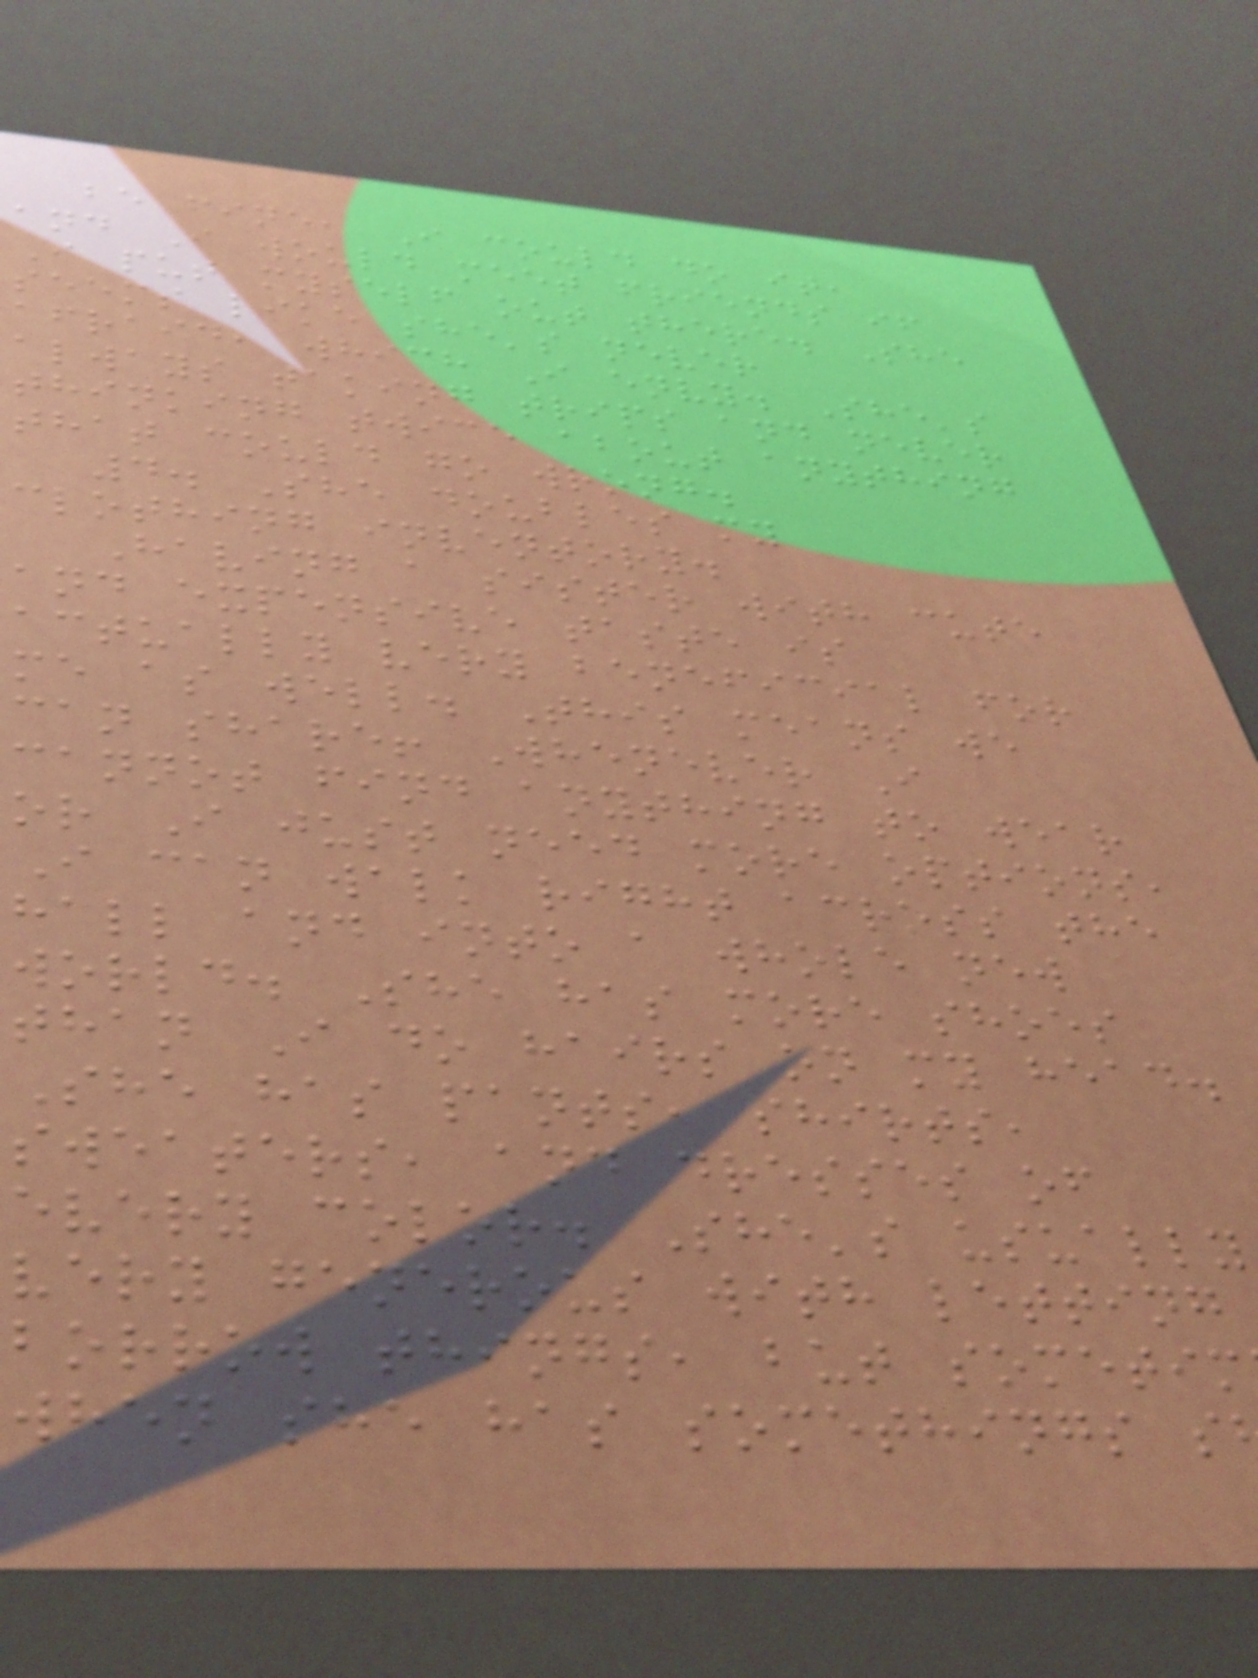be fine, I could do it,
and I would meet friends if
I put myself out there. She
seems like she's never
afraid, which I envy. She's
always taking trips and never
thinking twice about anything
that could go wrong.
4. She doubles my
clothing inventory.
Having a sister with cute
and expensive taste is
actually very beneficial for
me as well. This means we
can share! Whenever I
cannot find anything to wear
or I just need more options,
I can walk right across the
hall and into a whole new
world. She has more shoes
than I do hairs on my head.
She has pants, shirts,
sweaters, and dresses of
every color. She's usually
very generous with letting
borrow things, but sometim
when she has somethings s
